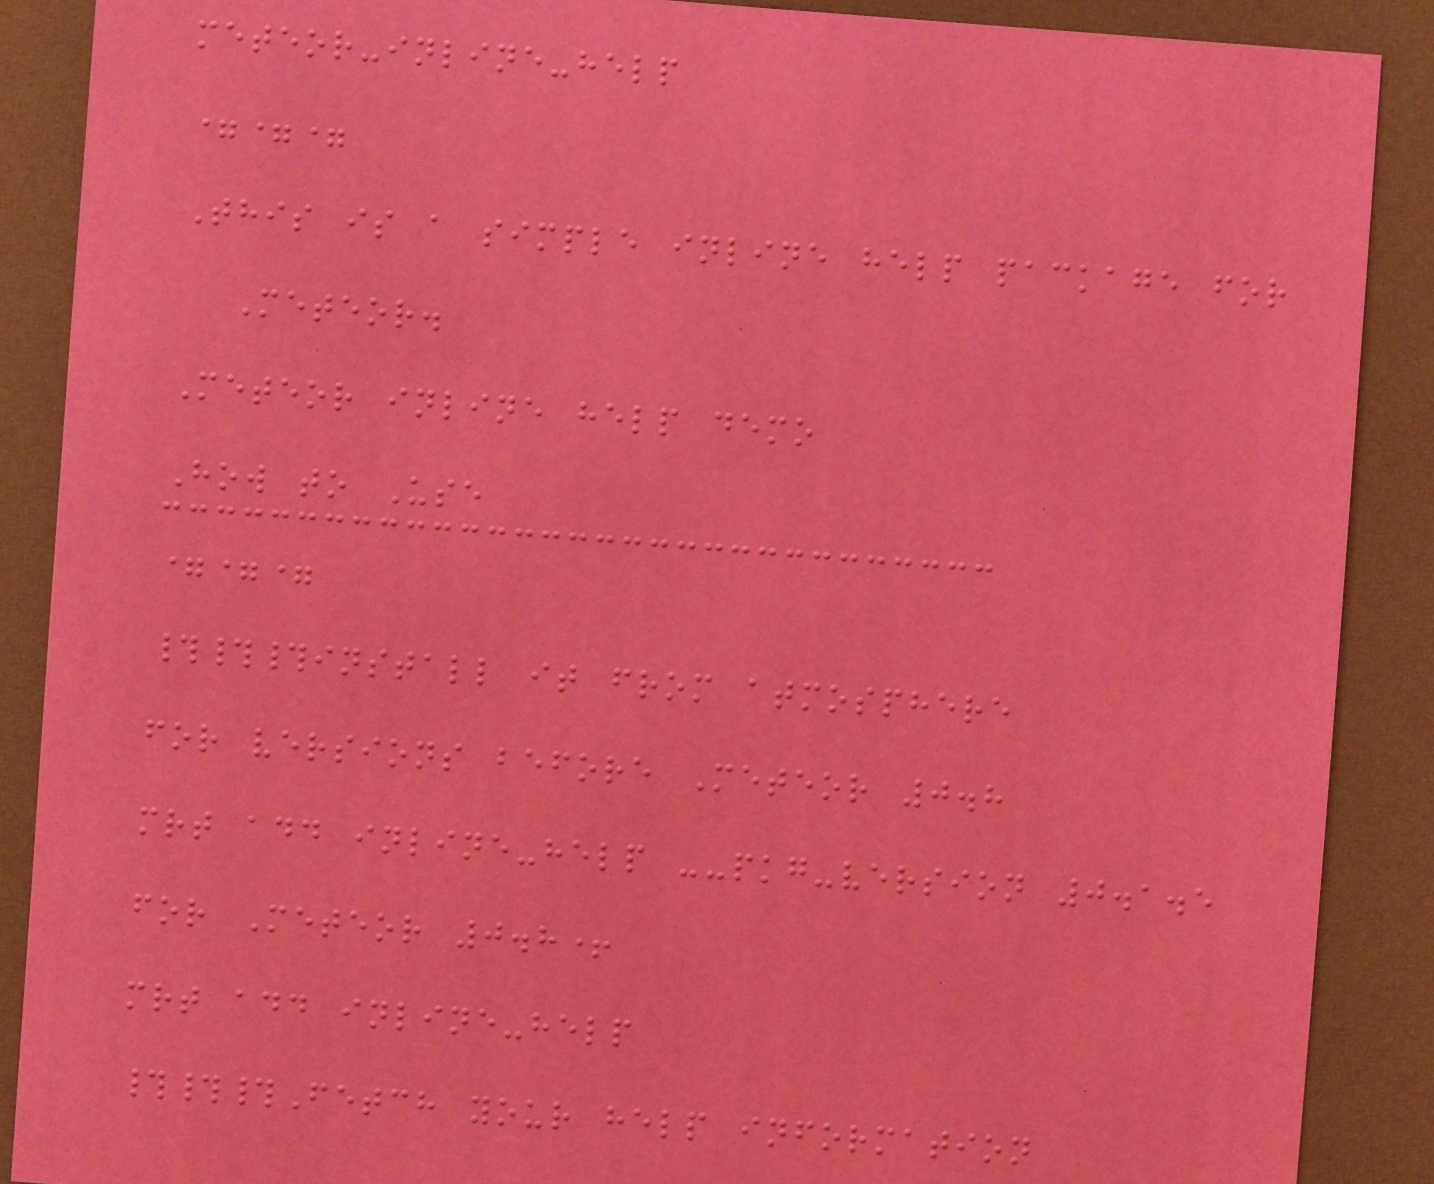meteor-inline-help
===
This is a simple inline help package for
Meteor.
Meteor inline help demo
How to Use
===
###install it from atmosphere
for versions before Meteor 0.8
mrt add inline-help --pkg-version 0.1.5
for Meteor 0.8+
mrt add inline-help
###Fetch your help information
